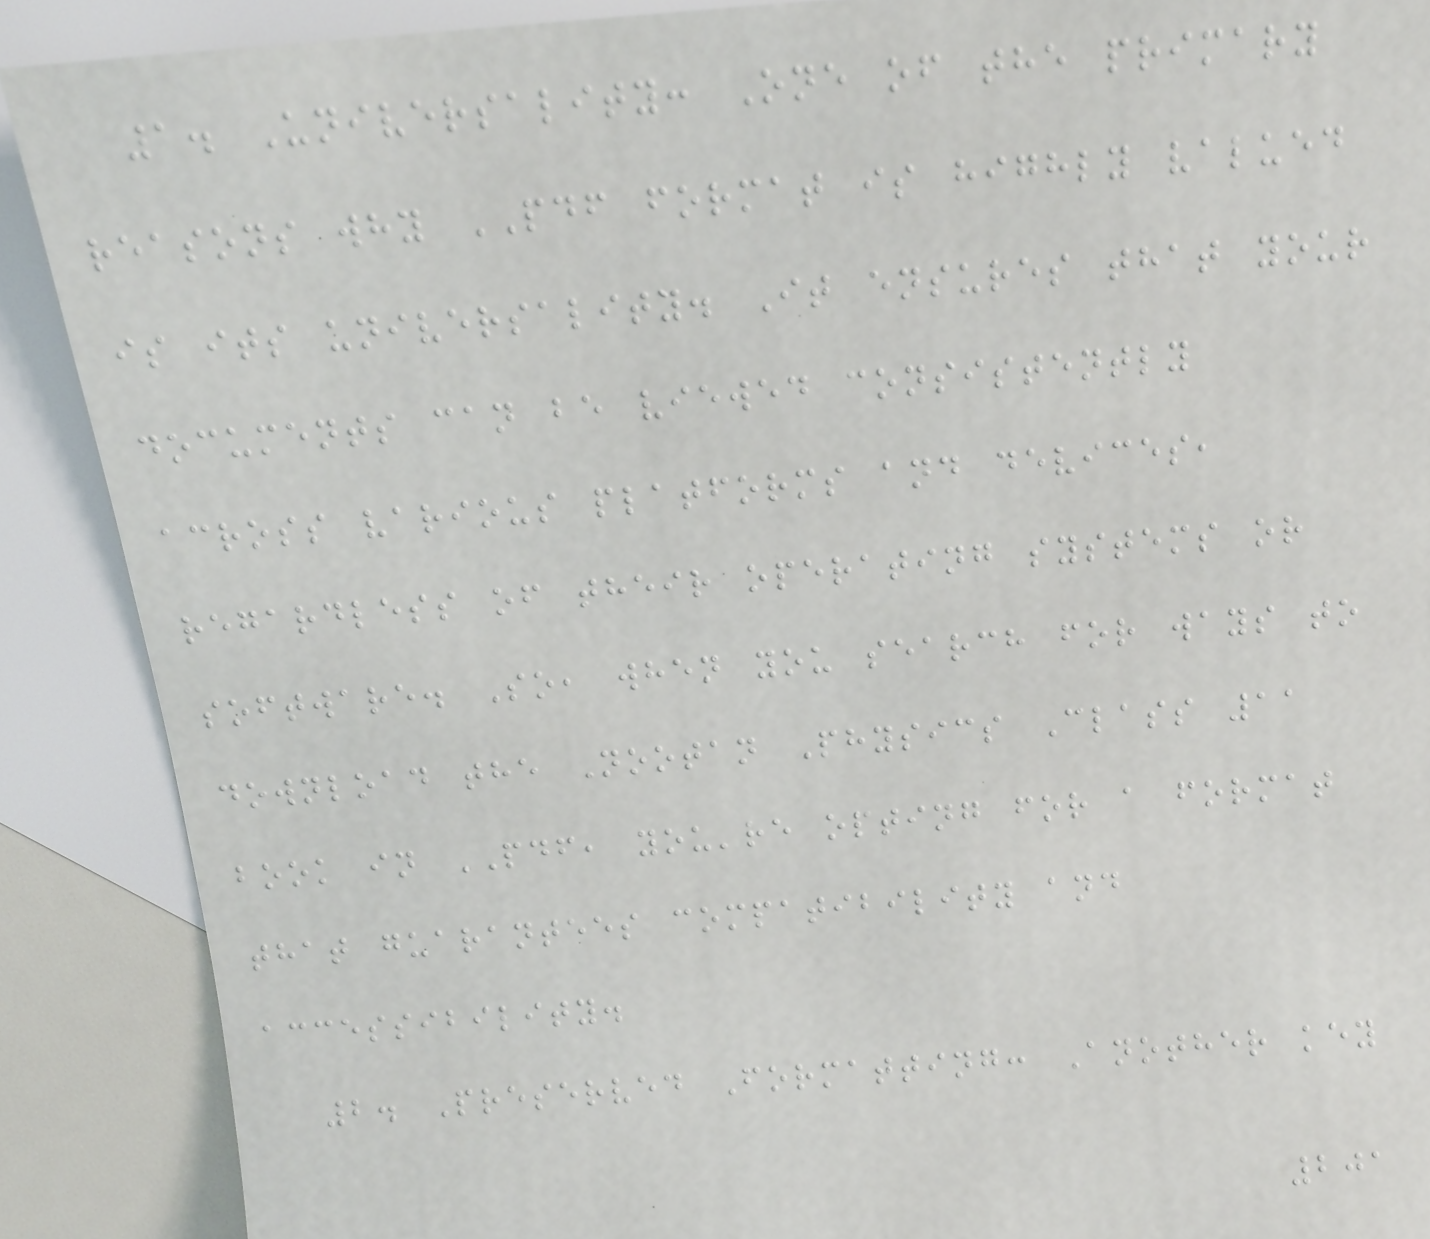1. Universality: One of the primary
reasons why PDF format is highly valued
is its universality. It ensures that your
documents can be viewed consistently
across various platforms and devices,
regardless of their operating systems or
software. So, when you search for ways to
download the Nootan Physics Class 11
book in PDF, you're opting for a format
that guarantees compatibility and
accessibility.
2. Preserved Formatting: Another key
201
